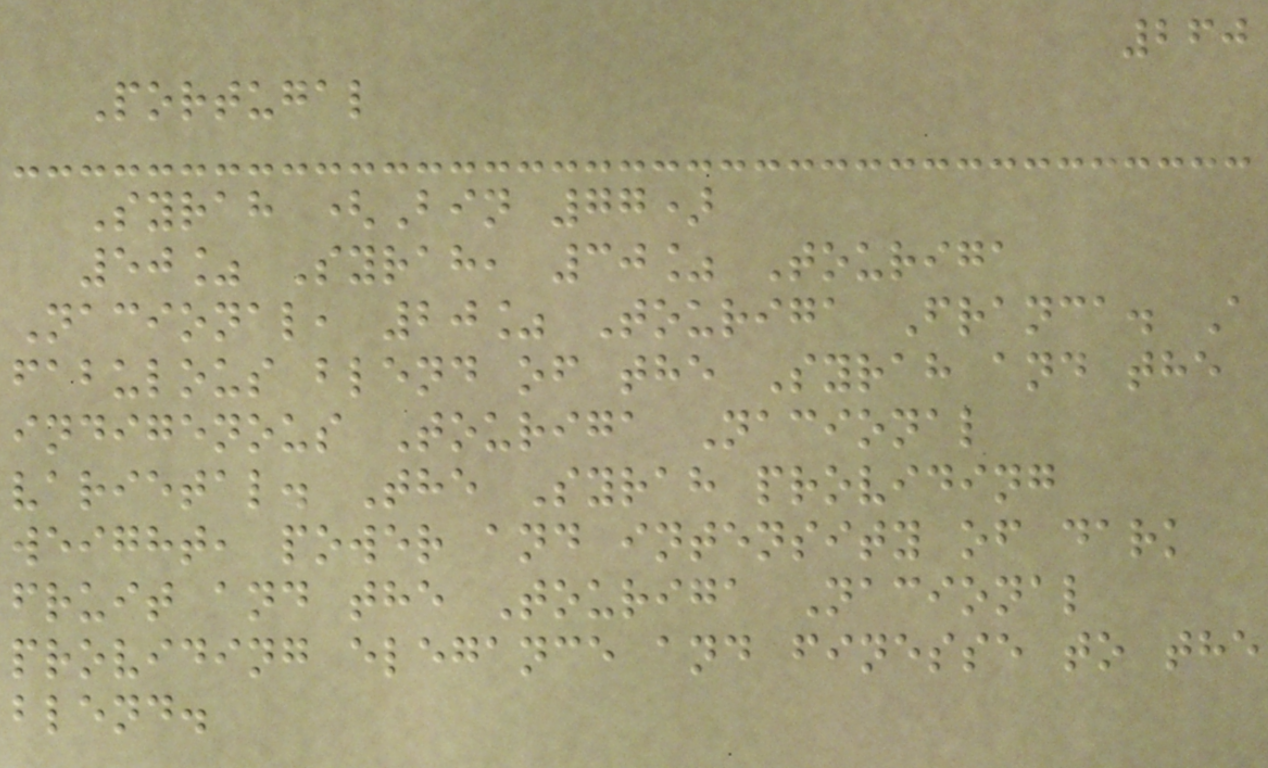260
Portugal
Syrah (Bin 77)
50% Syrah, 30% Touriga
Nacional, 20% Touriga Franca. A
fabulous blend of the Syrah and the
indigenous Touriga Nacional
varietal. The Syrah providing
weight, power and intensity of dark
fruit and the Touriga Nacional
providing elegance and finesse to the
blend.
